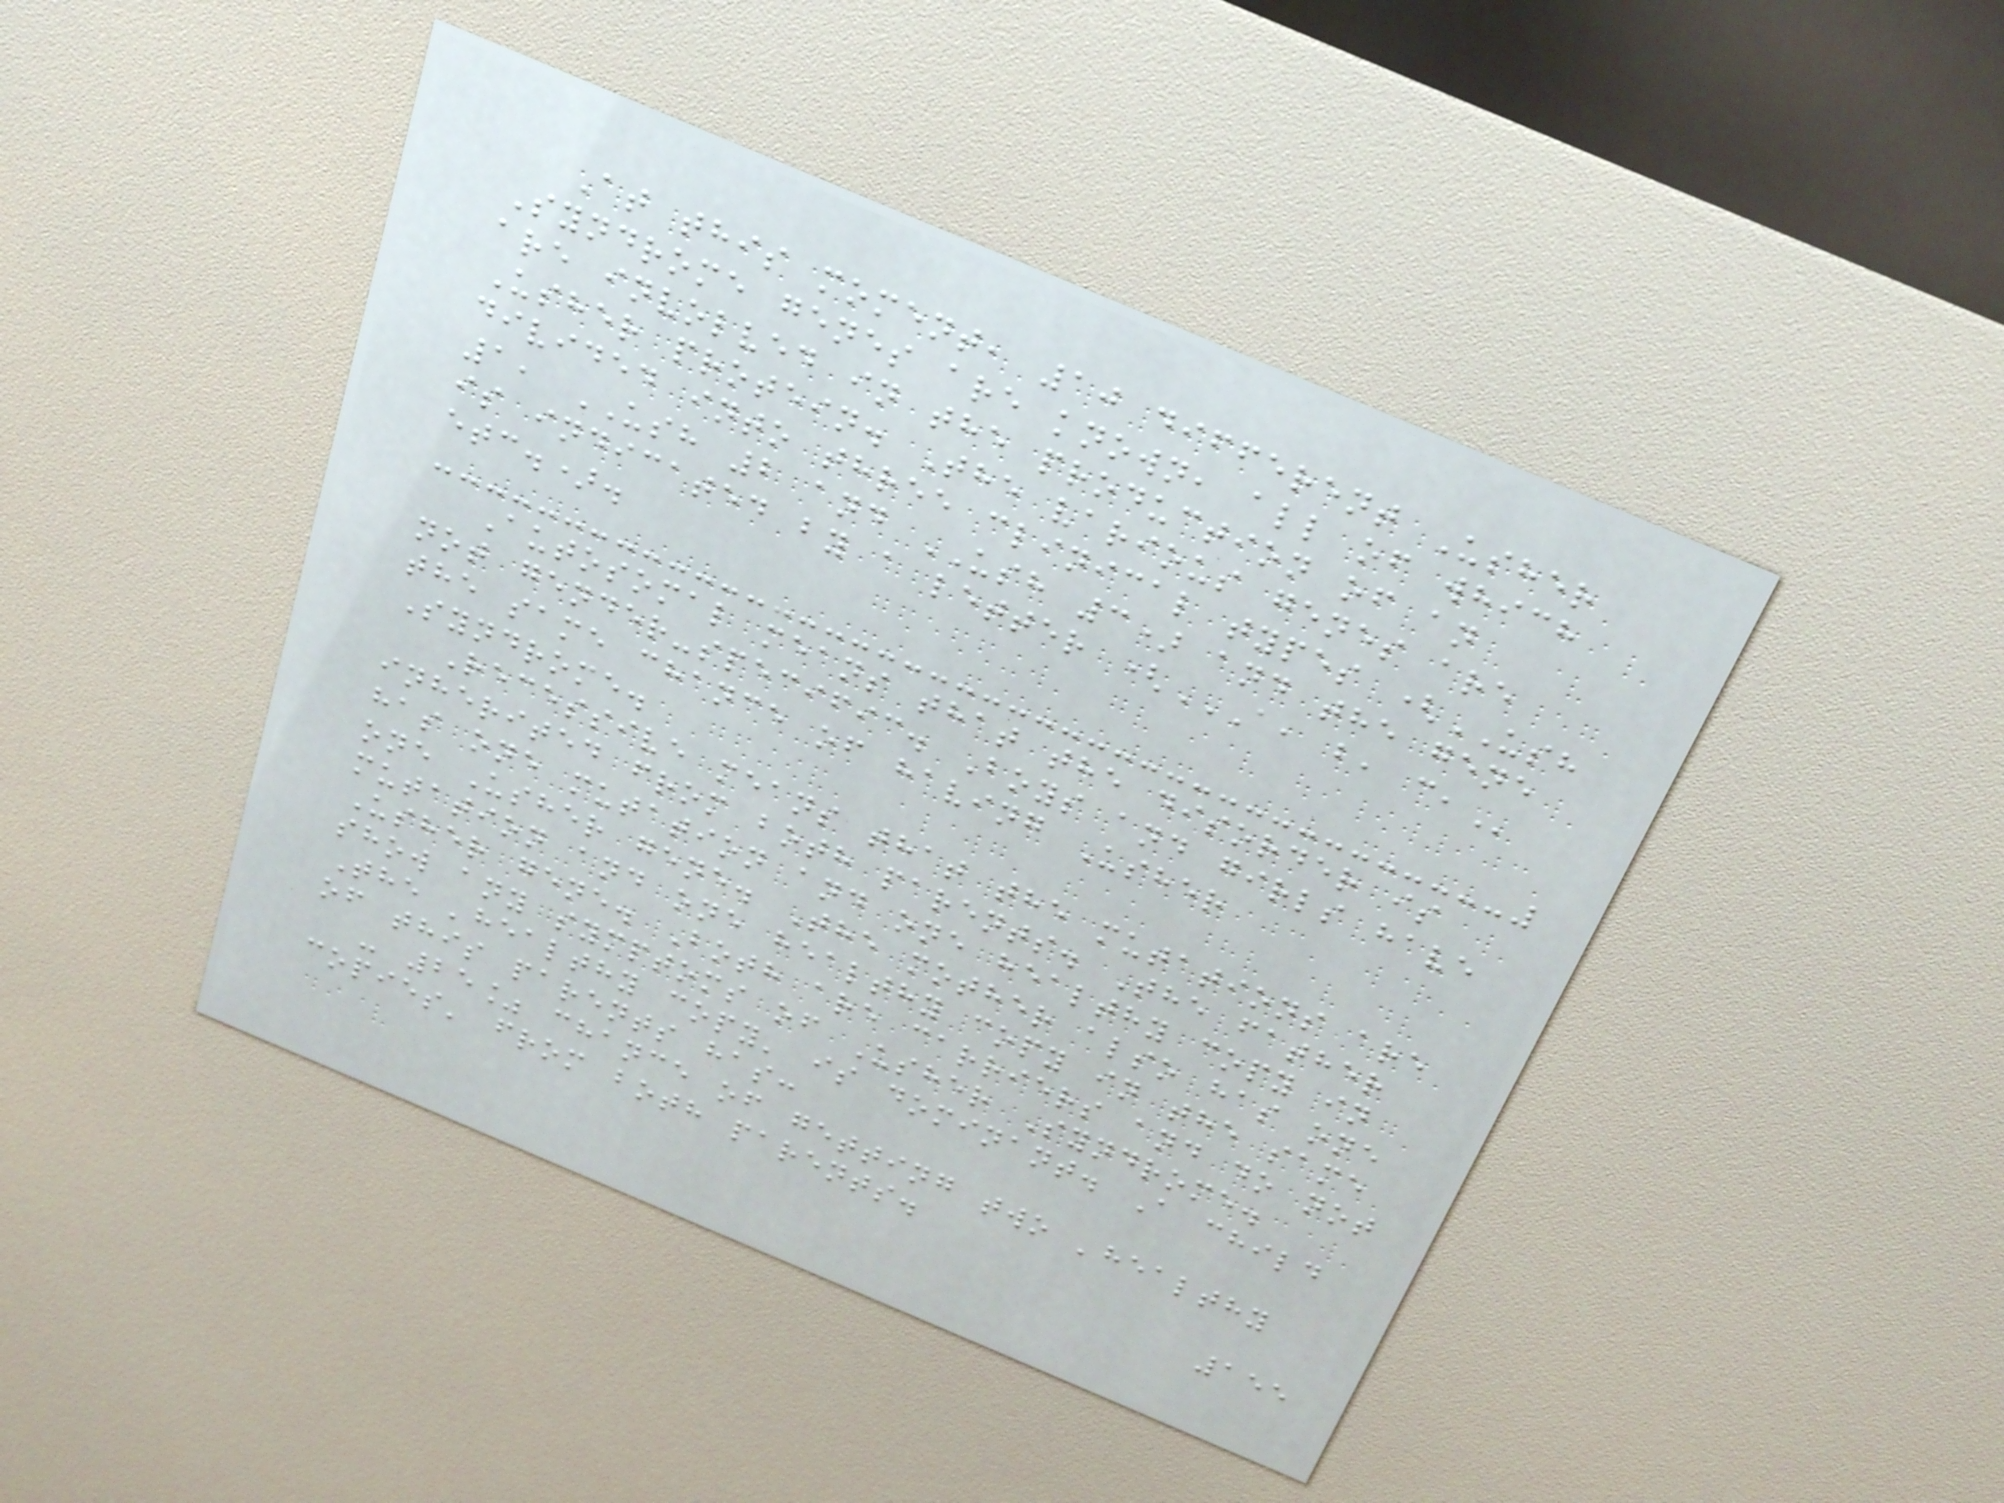At this moment, 10 different Usher
Syndrome genes are known, all of which
are involved in the production of an
Usher protein. The various genes are
divided into three clinical types (USH
1, USH 2 and USH 3) and the gene
is indicated by a letter (A, B, C,
etc.).
Autosomal means that the disorder is
not gender-specific. Boys and girls have
the same chance of having Usher
Syndrome.
Recessive means that the mutations are
inherited from both parents. The father
has one mutation and one healthy copy in
one Usher gene. The mother also has one
mutation and one healthy copy in the same
Usher gene. Both are carriers and do not
show any symptoms of Usher Syndrome.
The 'healthy copy' is dominant. A child
of this parents has:
- 25% chance of getting two 'healthy
copies' from both parents.
155
